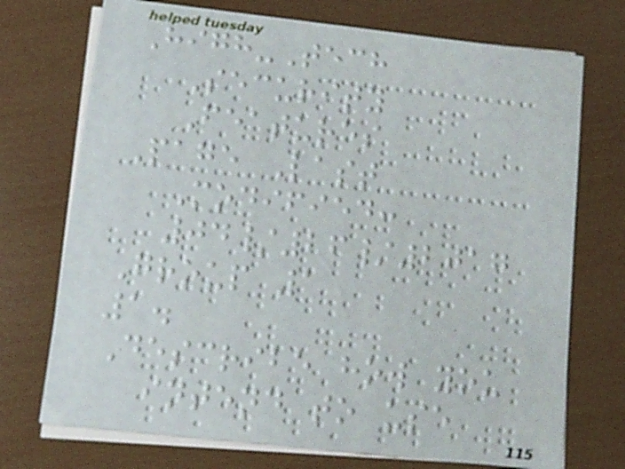High-Tech
Security
Features
Page Last
Modified:
04/26/2017
Group 1
1.
Describe how you
intend to use
